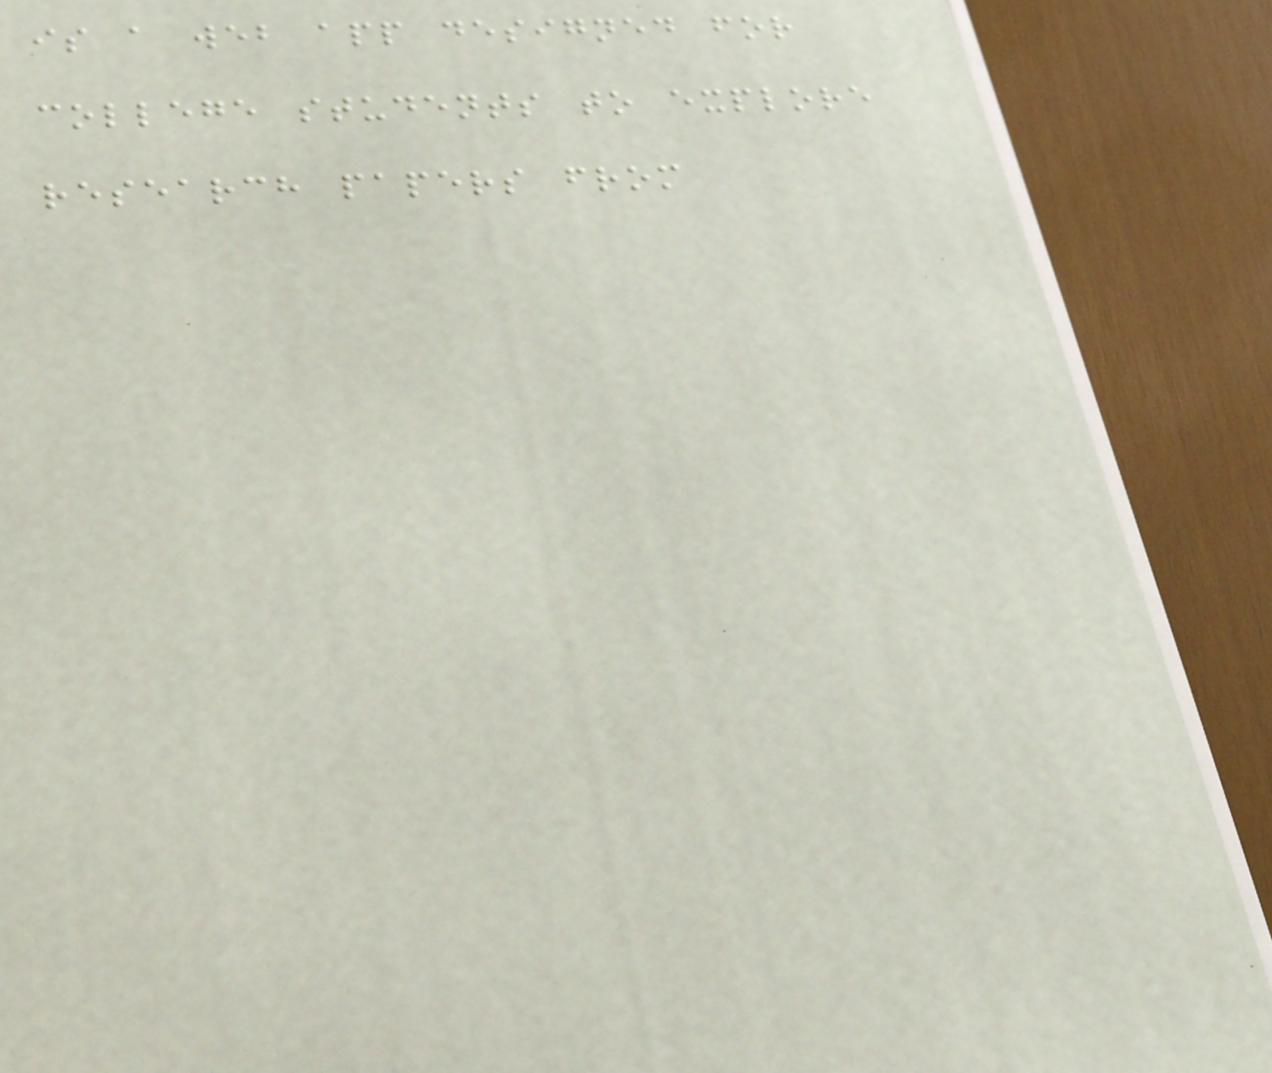is a web app designed for
college students to explore
research papers from
